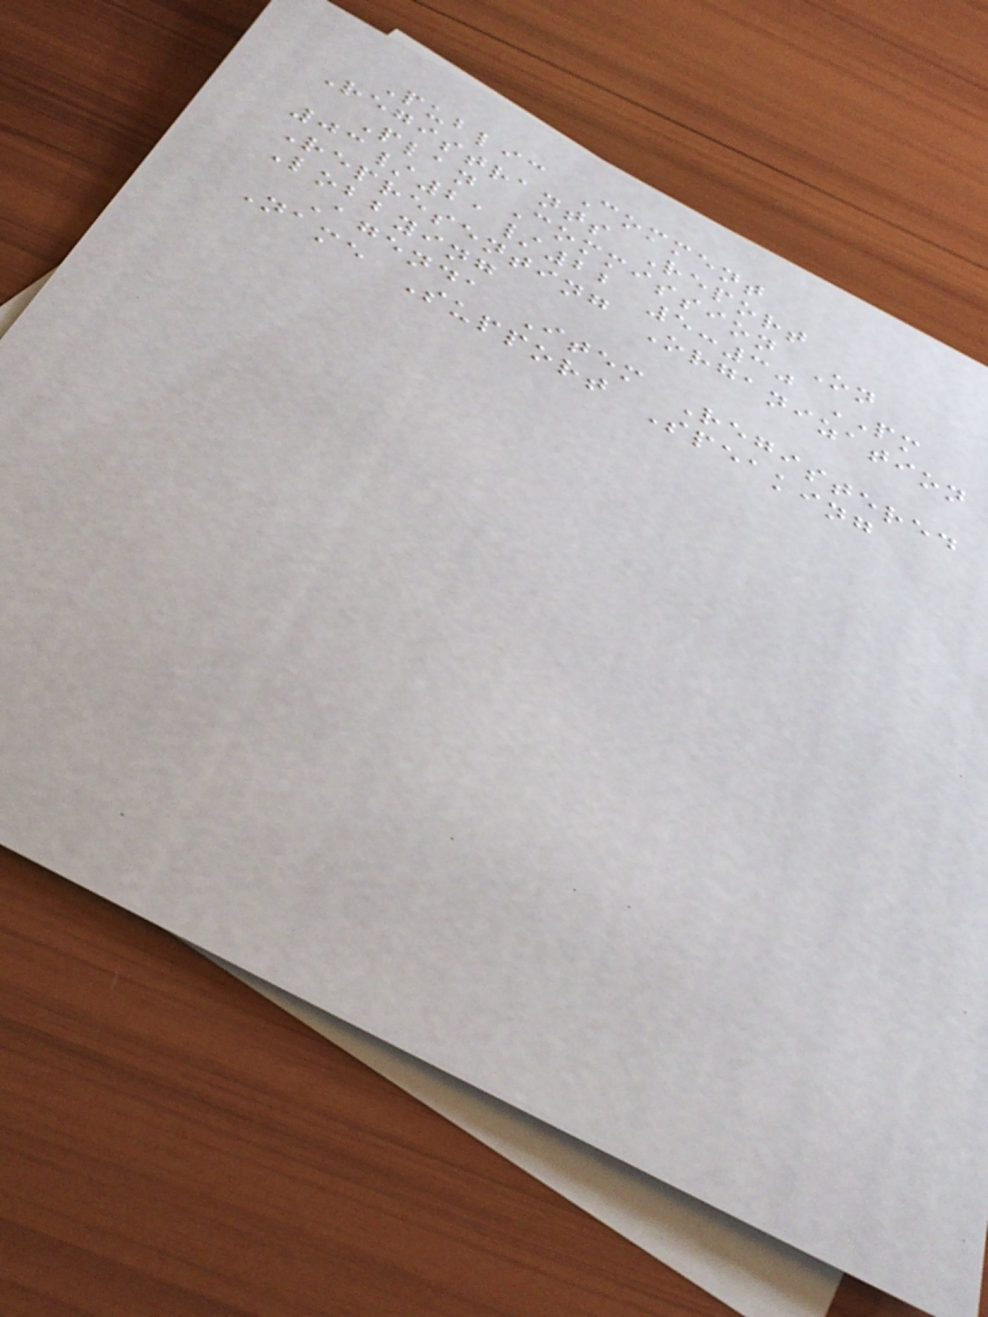Public Comment
Registrants Report
Plan Commission On
03/21/22 5:30 PM
Representing Organization
Lobbying
Agenda Item Registered
Name Support Speaking
